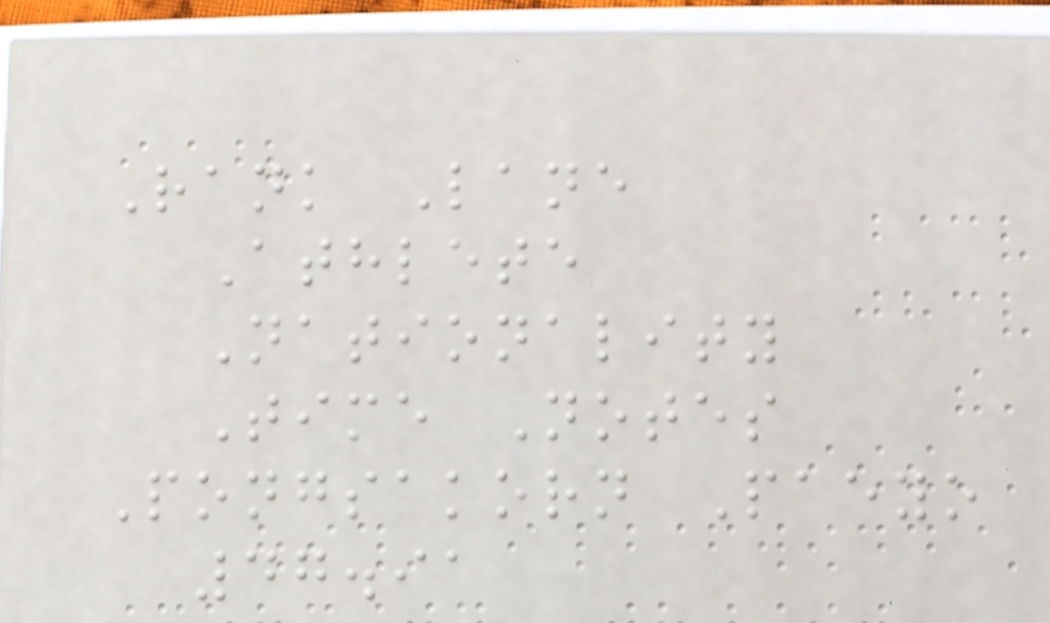Rank Lane
Athlete
Nationality
Time Notes
Pongsakorn Paeyo
47.91
